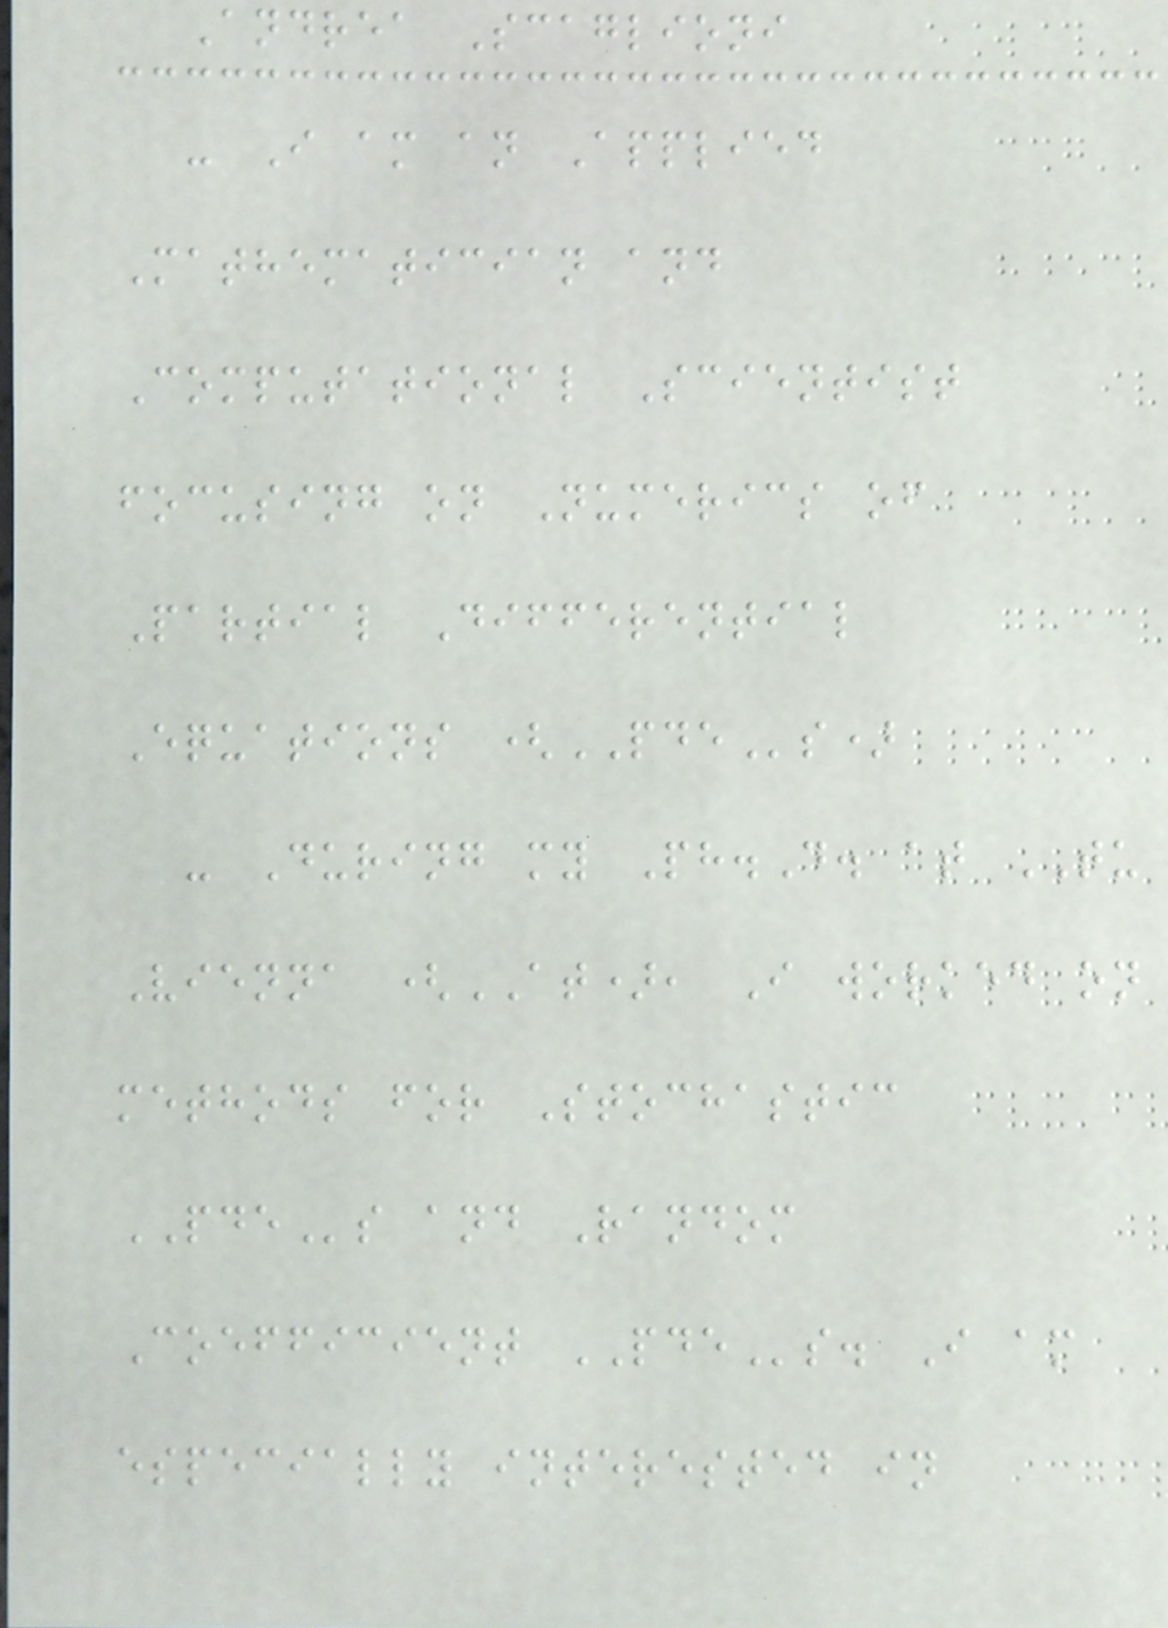Andrea Scaglioni
- I am an Applied
Mathematician and
Computational Scientist
focusing on Numerics of
Partial Differential
Equations (PDEs)
- During my Ph.D. at TU
Vienna (AT), I worked on
methods for Stochastic
PDEs and Random
Coefficient PDEs. I am
especially interested in
